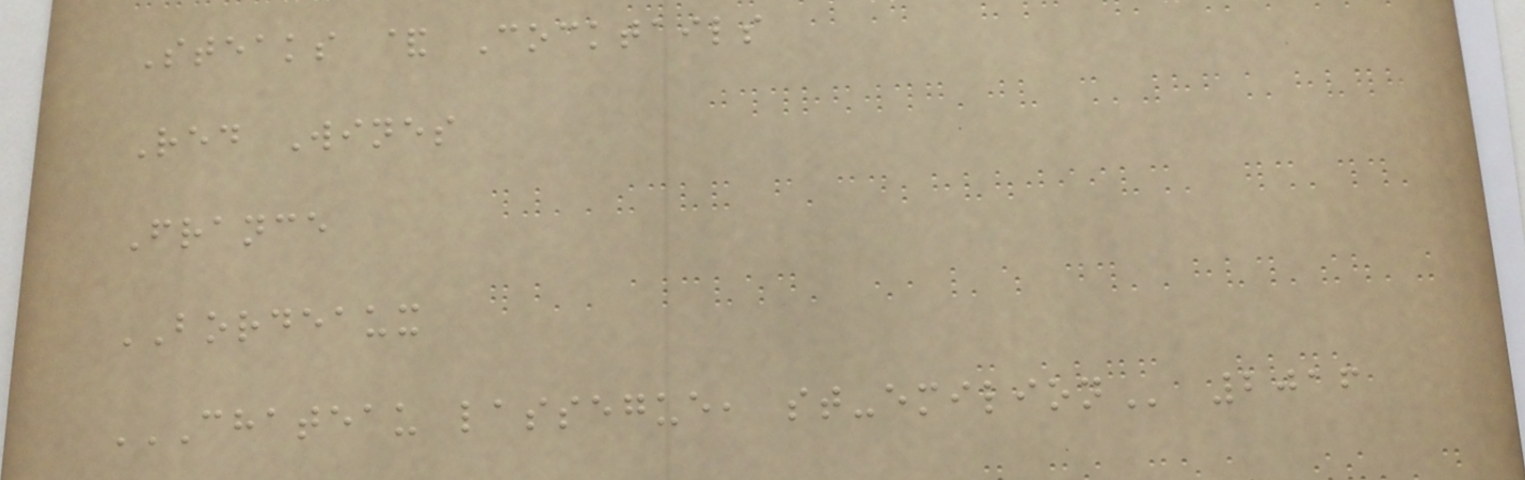Steaks & Cocktails
Red Wines
France
BORDEAUX
CHATEAU LASSEGUE, ST-EMILION 2016
